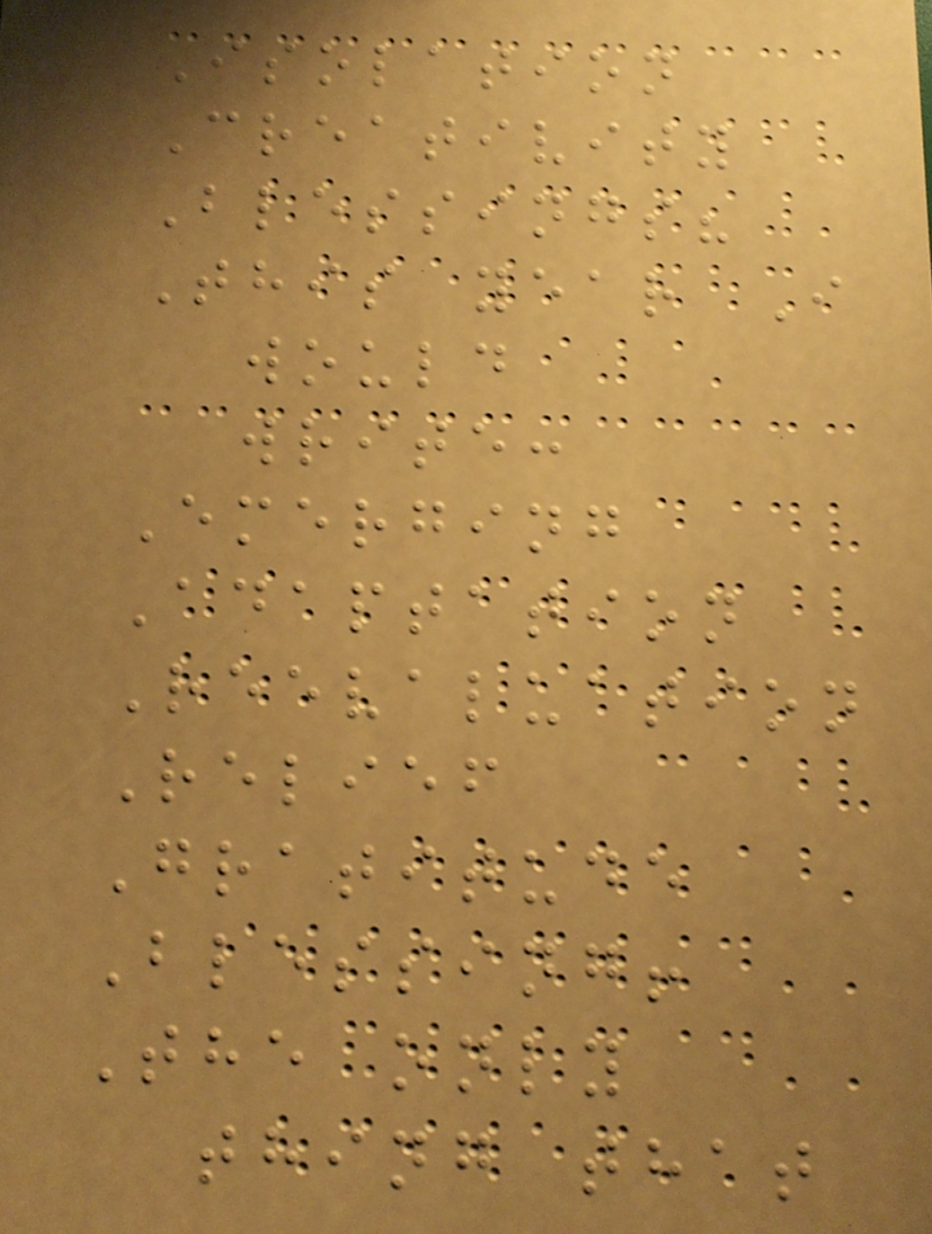Isolation
Creativity
Blessings?
This year I
would
write:
Emerging
Adaptation
Reevaluation
Relief
Gratitude
Blessing!
The only
thing that
